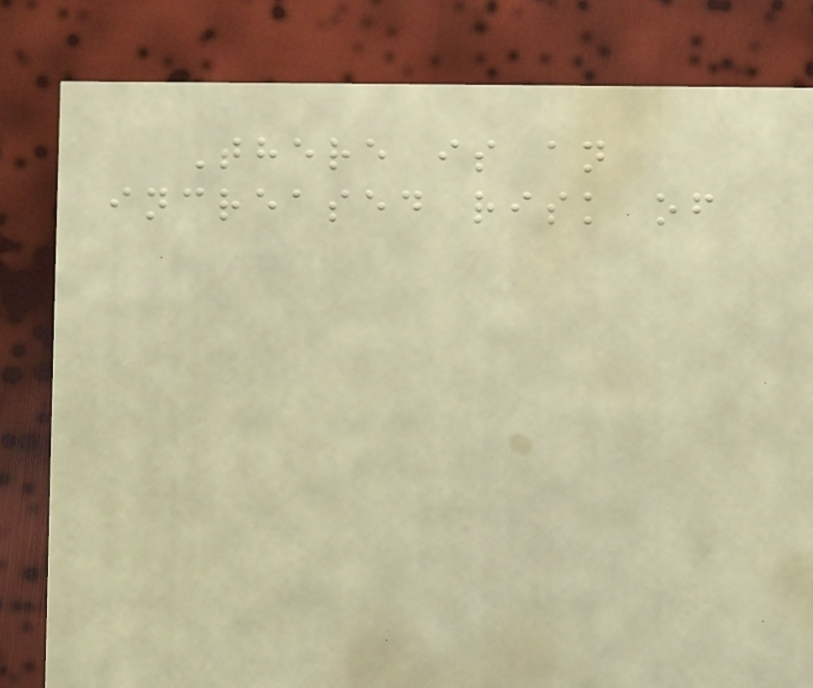There is an
increased risk of
